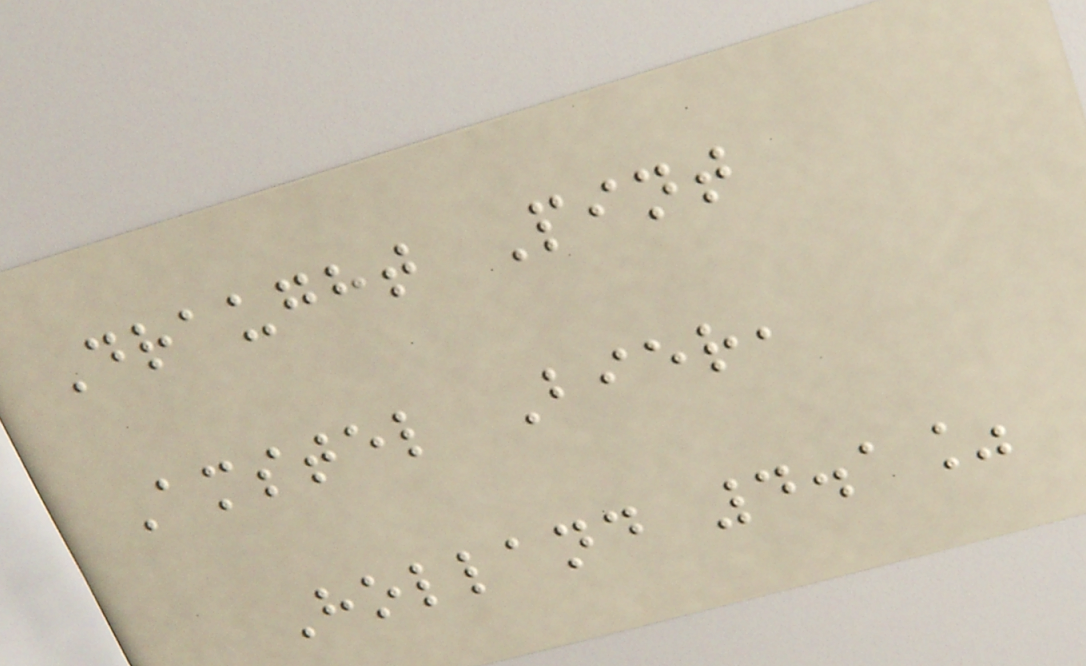Draught Pint
Amstel Bier,
Holland 4.1%
